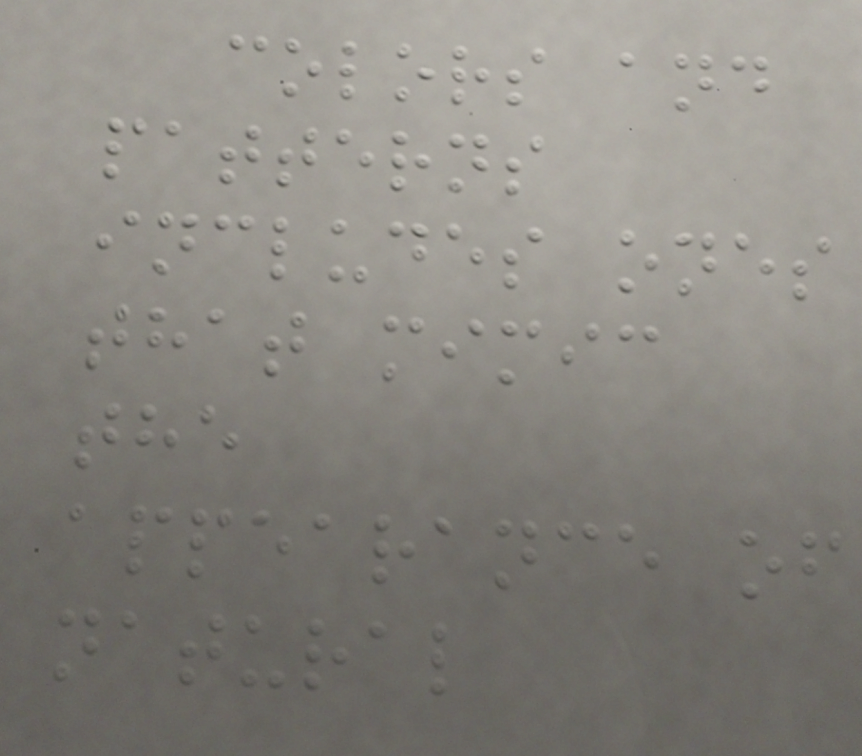colors and
patterns
includes ones
that mimic
the
appearance of
natural
